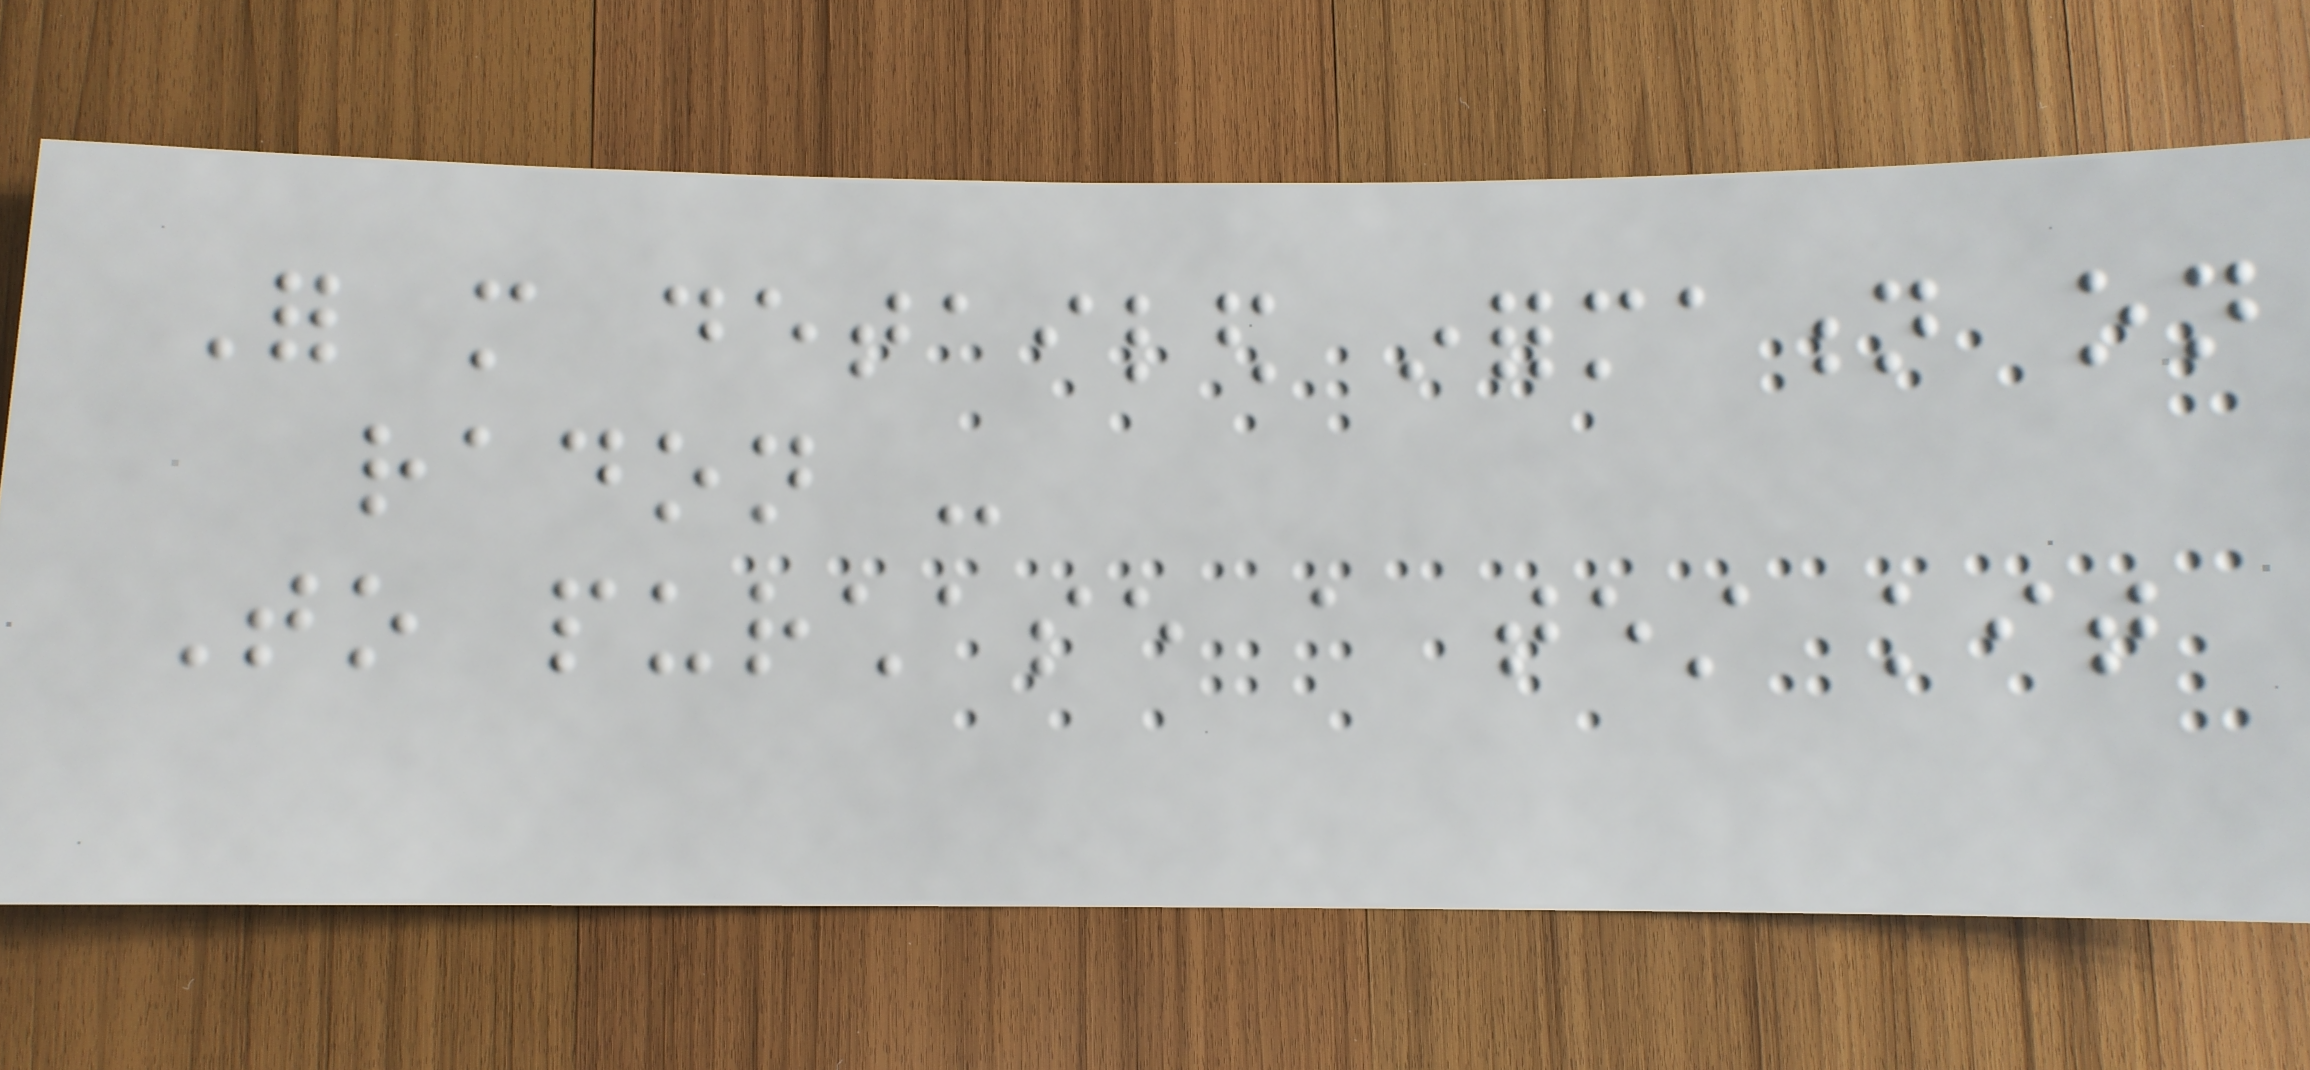For more detailed information on
radon -
To purchase a test kit
